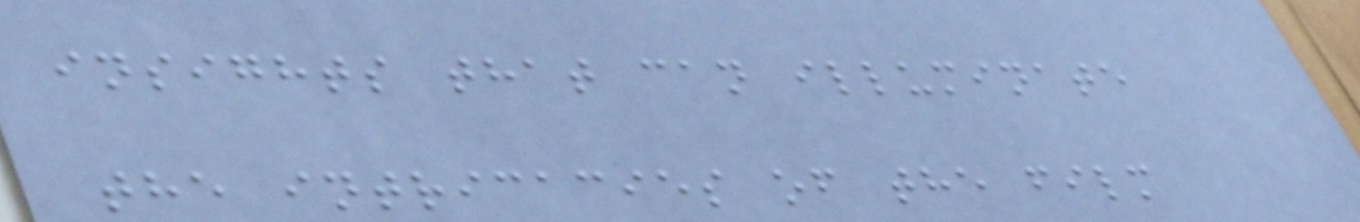insights that can illuminate
the intricacies of the film
